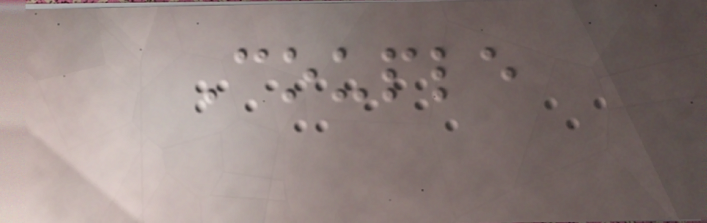Couple
